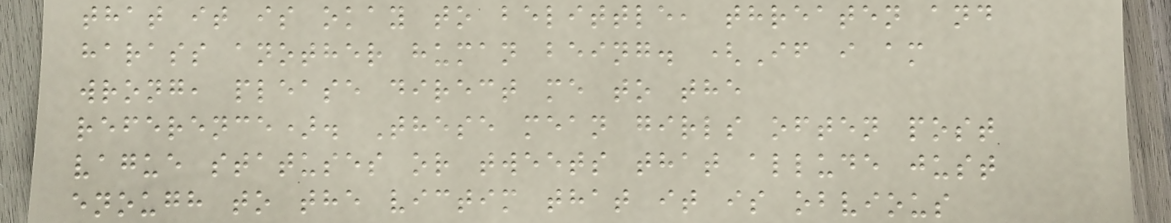that it is okay to belittle, threaten and
harass another human being. (If i am
wrong, please direct me to the
reference). These mean girls often post
vague statuses or tweets that allude just
enough to the victim that it is obvious
